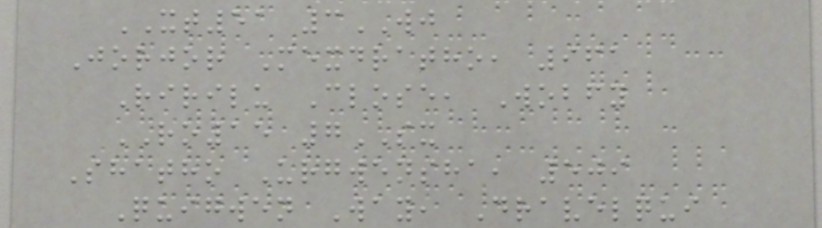XT51 3WJ
Jorjor Mexdratho, 961
Ririlu Close, Wobfy
RO15 7SX
Shatho Urgwensha, 509
Quigwen Way, Dravelqui
